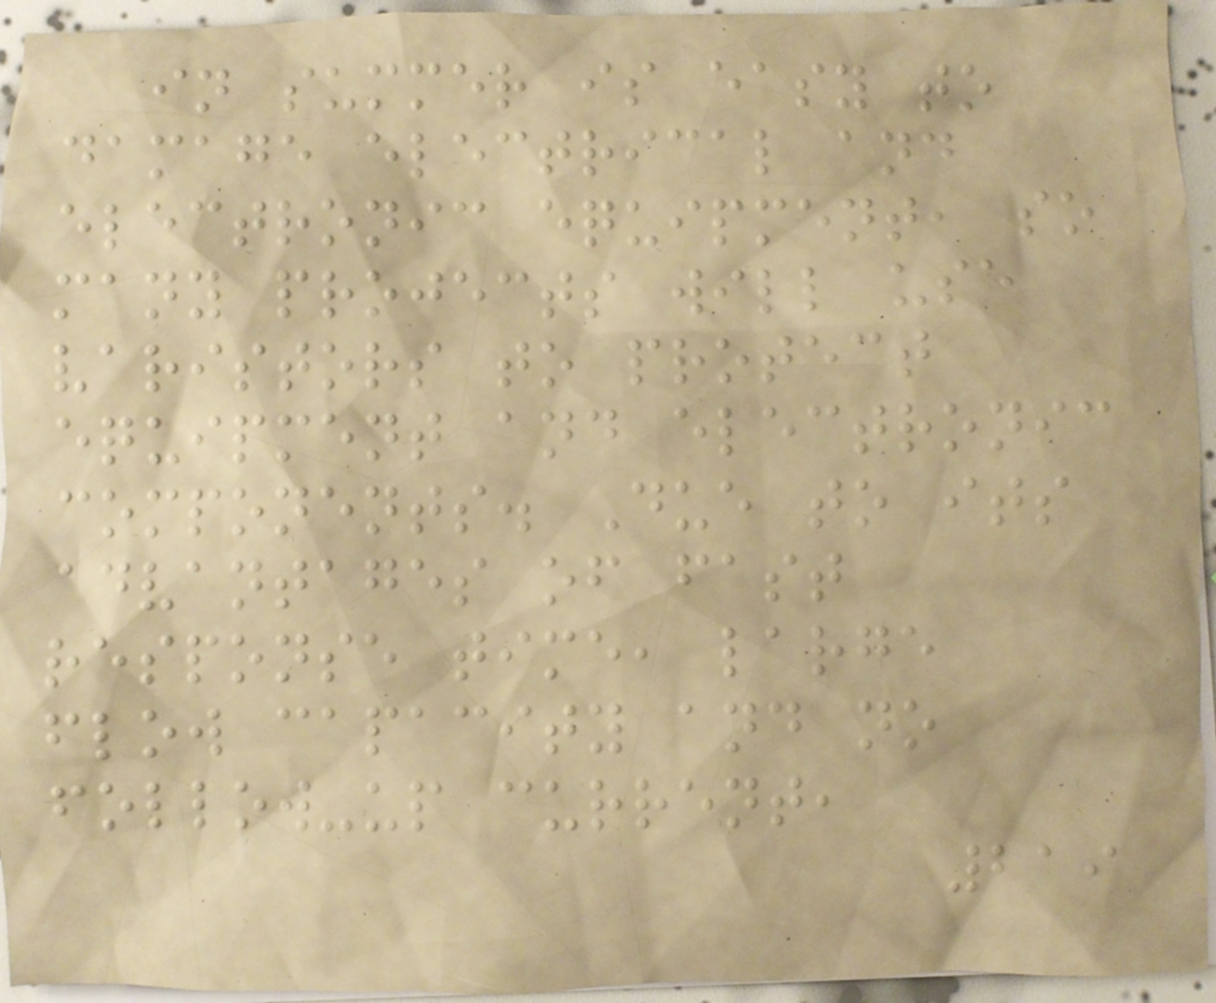in summer is easy to
damage electrical and
electronic equipment, so
many projects will use
varistors to protect
equipment and electronic
components. Due to its
advantages of fast
response time, large
flow capacity and no
follow-up current,
219
